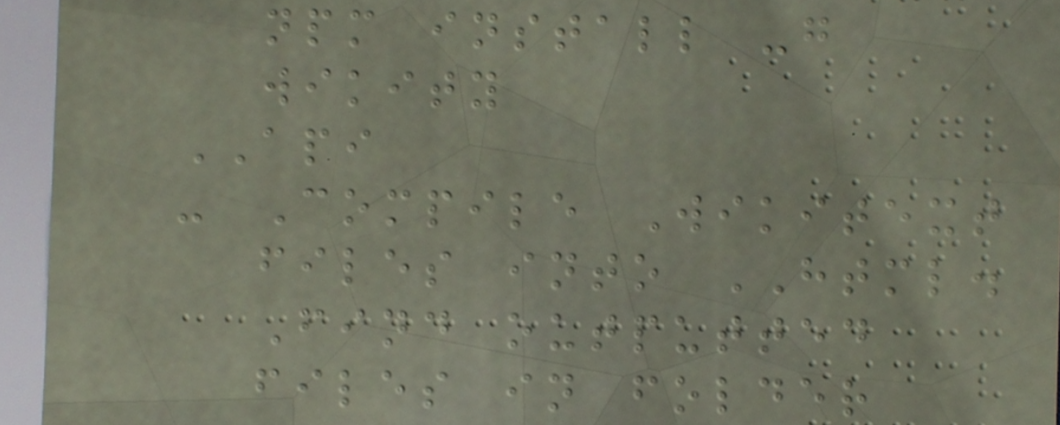npm install -g
wikity
API
- Compile Wikitext
files into HTML.
Find outputted
files in folder
